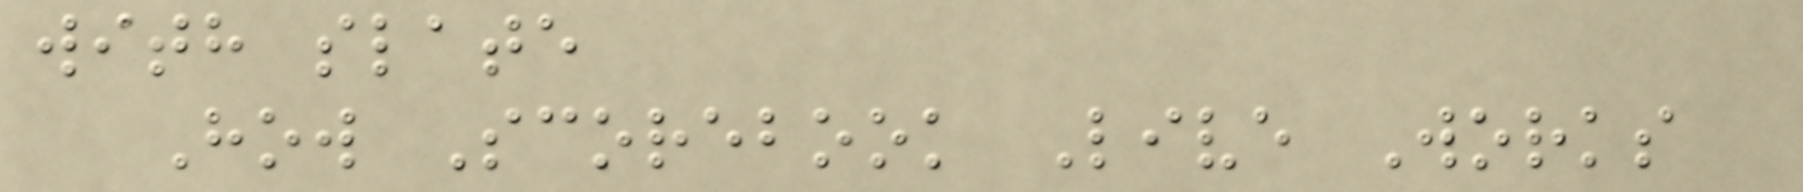with slate
How Scorebook Live Works
